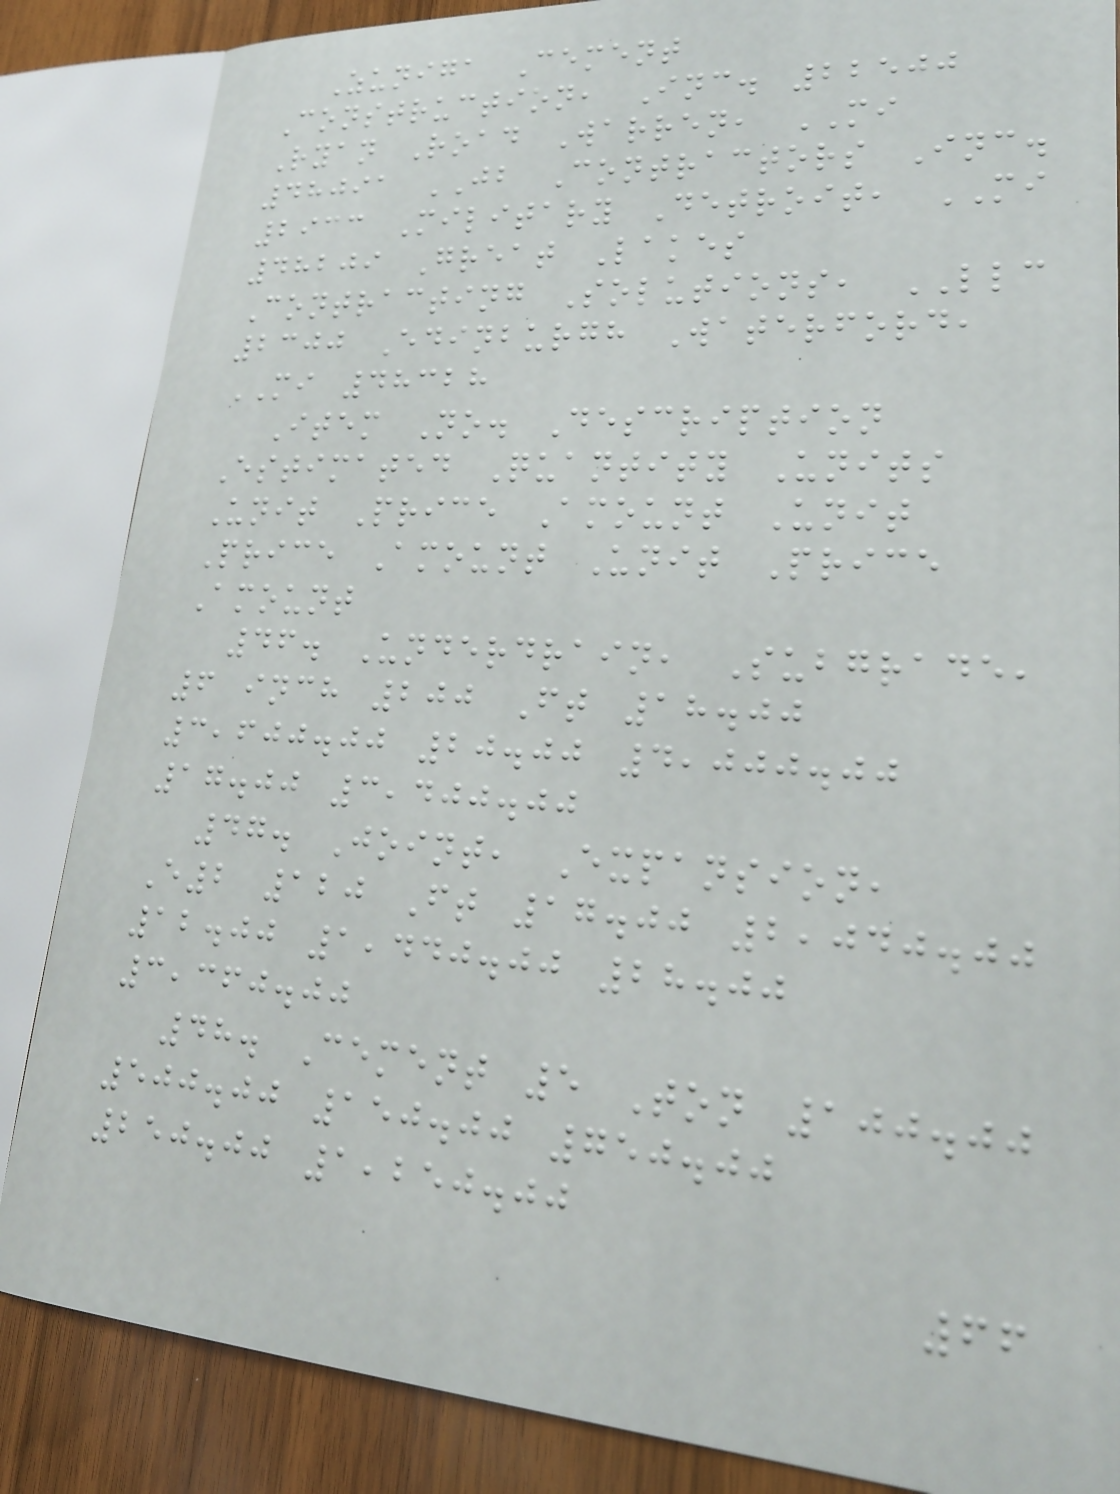Zuniga Cement
Construction, Inc. 22500
Ryan Road Warren, MI
48091 JB Contractors Inc.
2933 Military Detroit, MI
48209 Great Lakes
Contracting Solutions, LLC
2300 Edinburgh Waterford,
MI 48328
Item No. Description
Estimated Quantity Units
Unit Price Amount Unit
Price Amount Unit Price
Amount
46. Underdrain, Subgrade,
6 inch 200 Ft 18.00
3,600.00 20.00 4,000.00
17.00 3,400.00
47. Joint, Expansion,
E2 120 Ft 17.00 2,040.00
12.00 1,440.00 28.00
3,360.00
48. Cement 5 Ton 100.00
500.00 150.00 750.00
250.00 1,250.00
66
